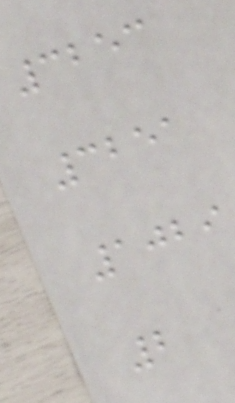3253
3251
1029
2
